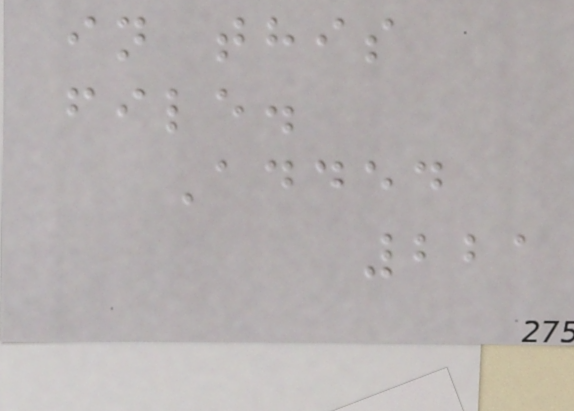in this
file.
Added
221
